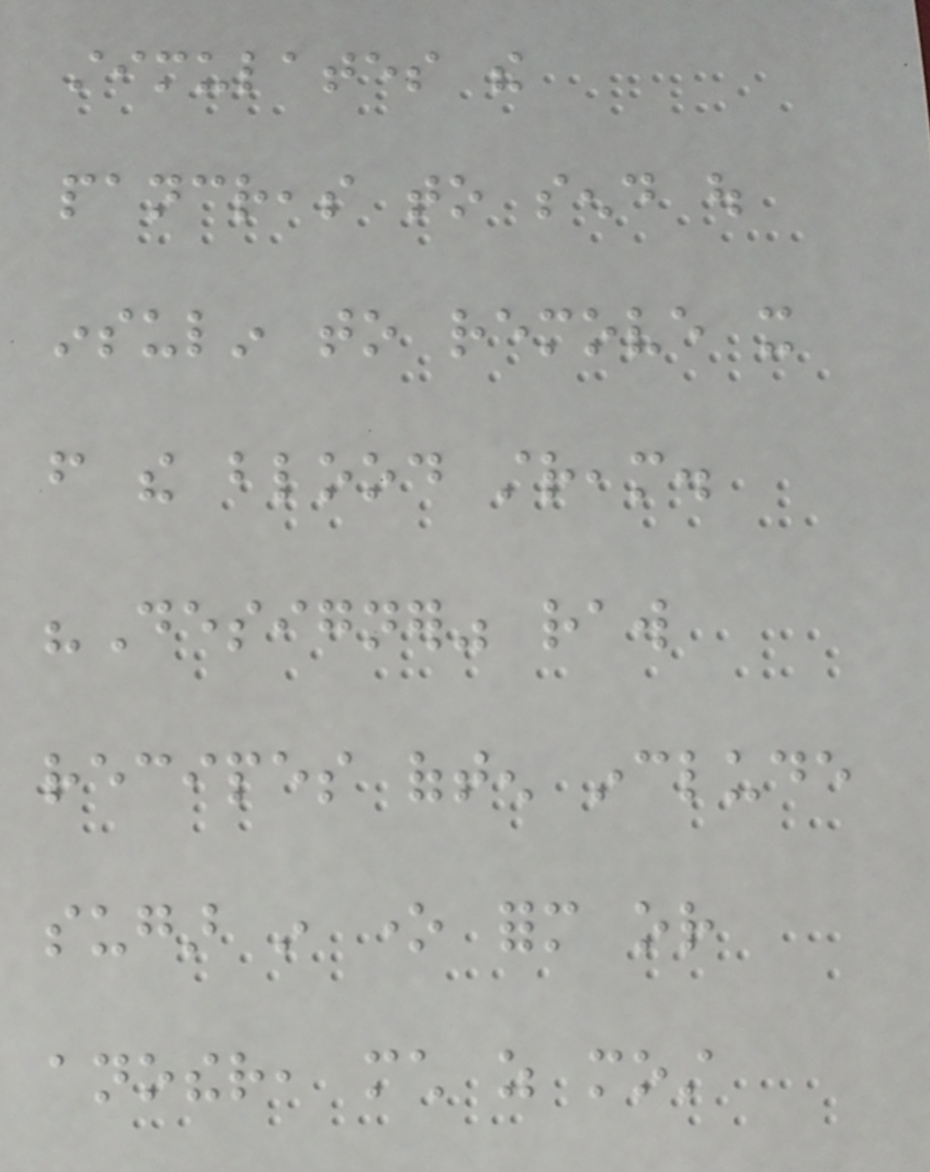stimulates the
pancreas to send out
insulin to remove it
from the blood stream.
"Designer" raw
recipes often include
sugar in one form or
another, much as most
